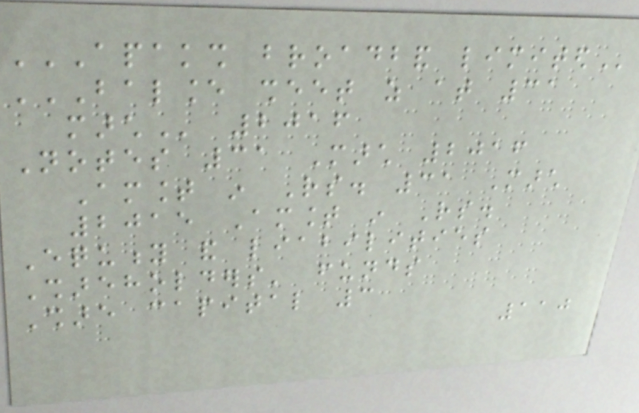APAKSH BROADBAND LIMITED
BALANCE SHEET AS AT 31
MARCH 2016
Notes 31 March 2016
Amount in Rs. 31 March
2015 Amount in Rs.
Equity and liabilities
Shareholders' funds
Share capital 3
110
